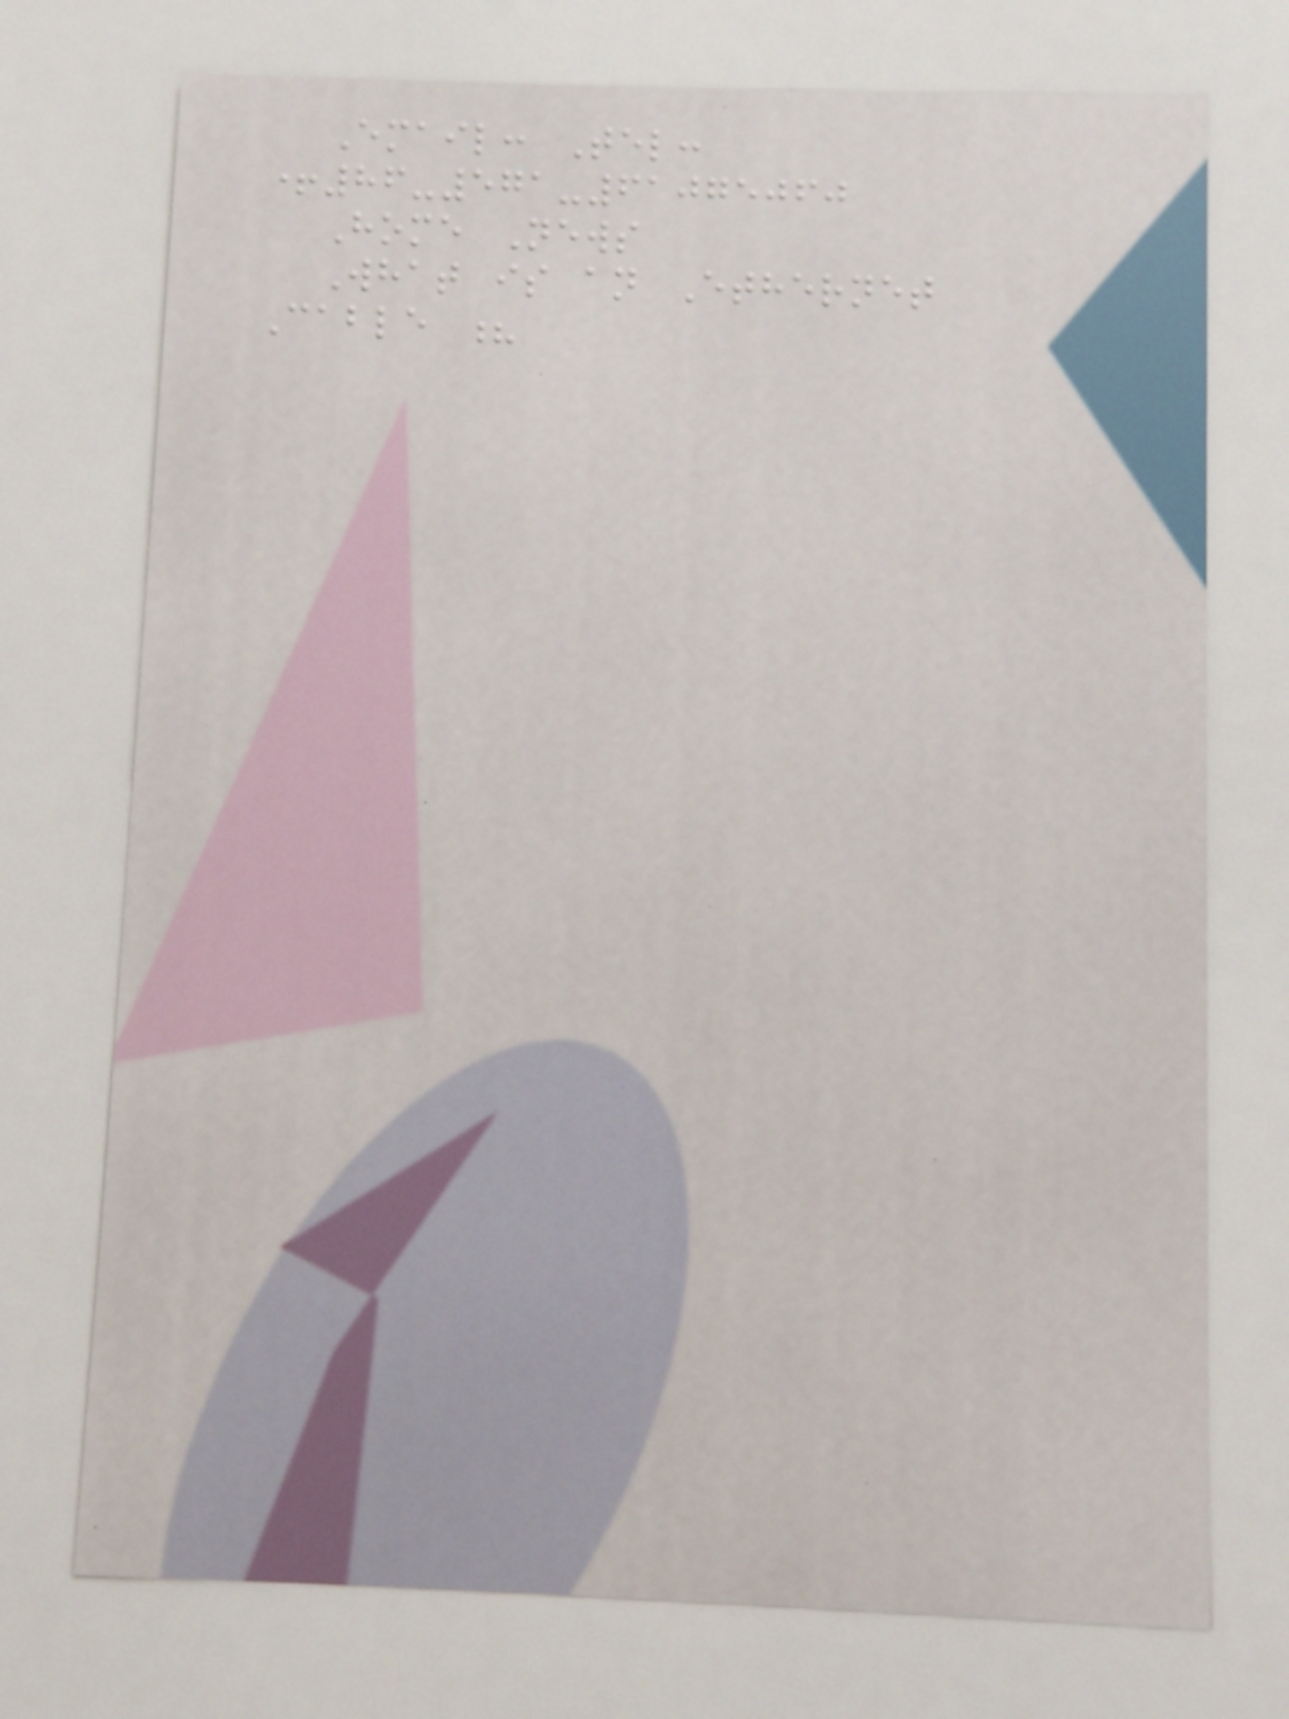Email: Tel:
+86-571-61075060
Home News
What is an Ethernet
Cable ?
